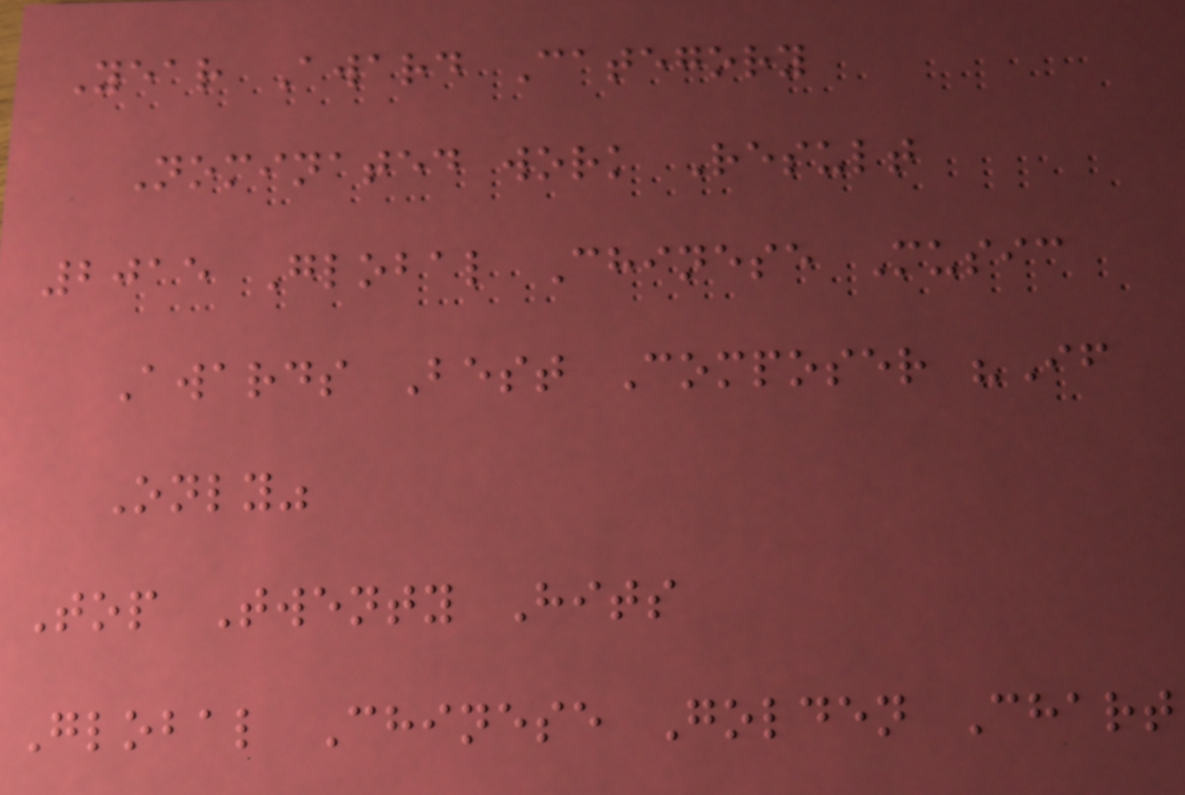Year Award Category
Nominated work Result
2015 Global Chinese Music
Awards Best Composer "If
Only"
Top Twenty Hits
Global Chinese Golden Chart
